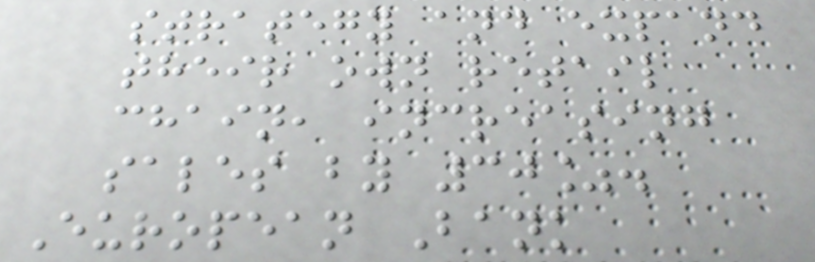strategy and expand
their own retail
chain, increasing
sales by 30%.
European Bank
